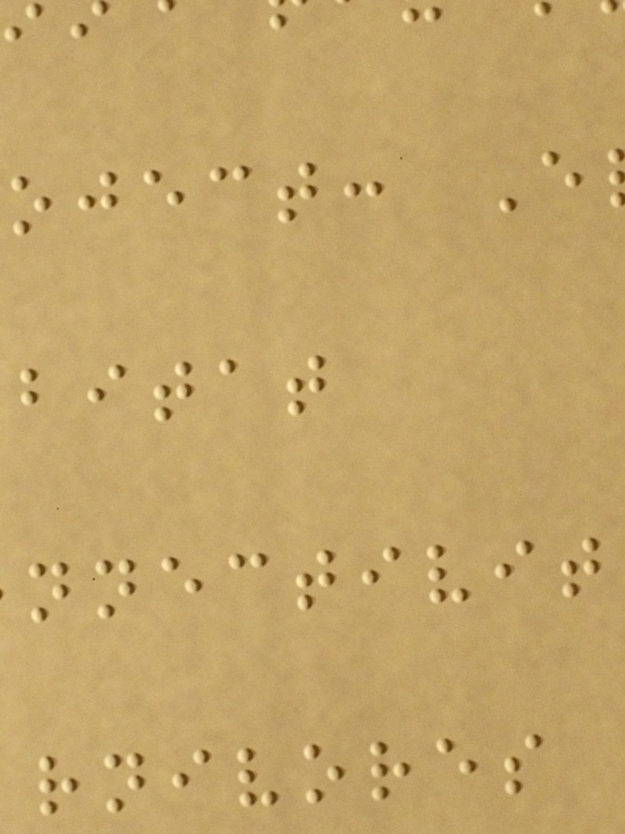oject: E
bitat
rnivores
